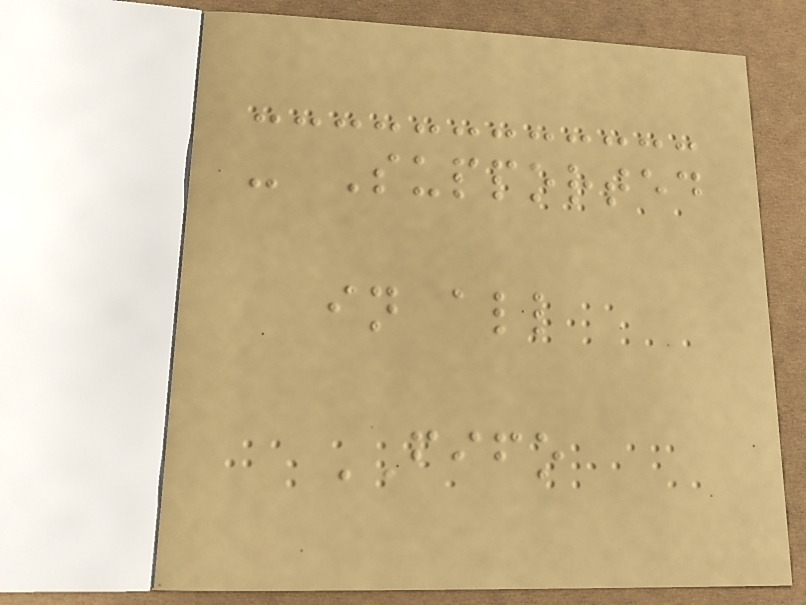- Supported
in all
FIFO
